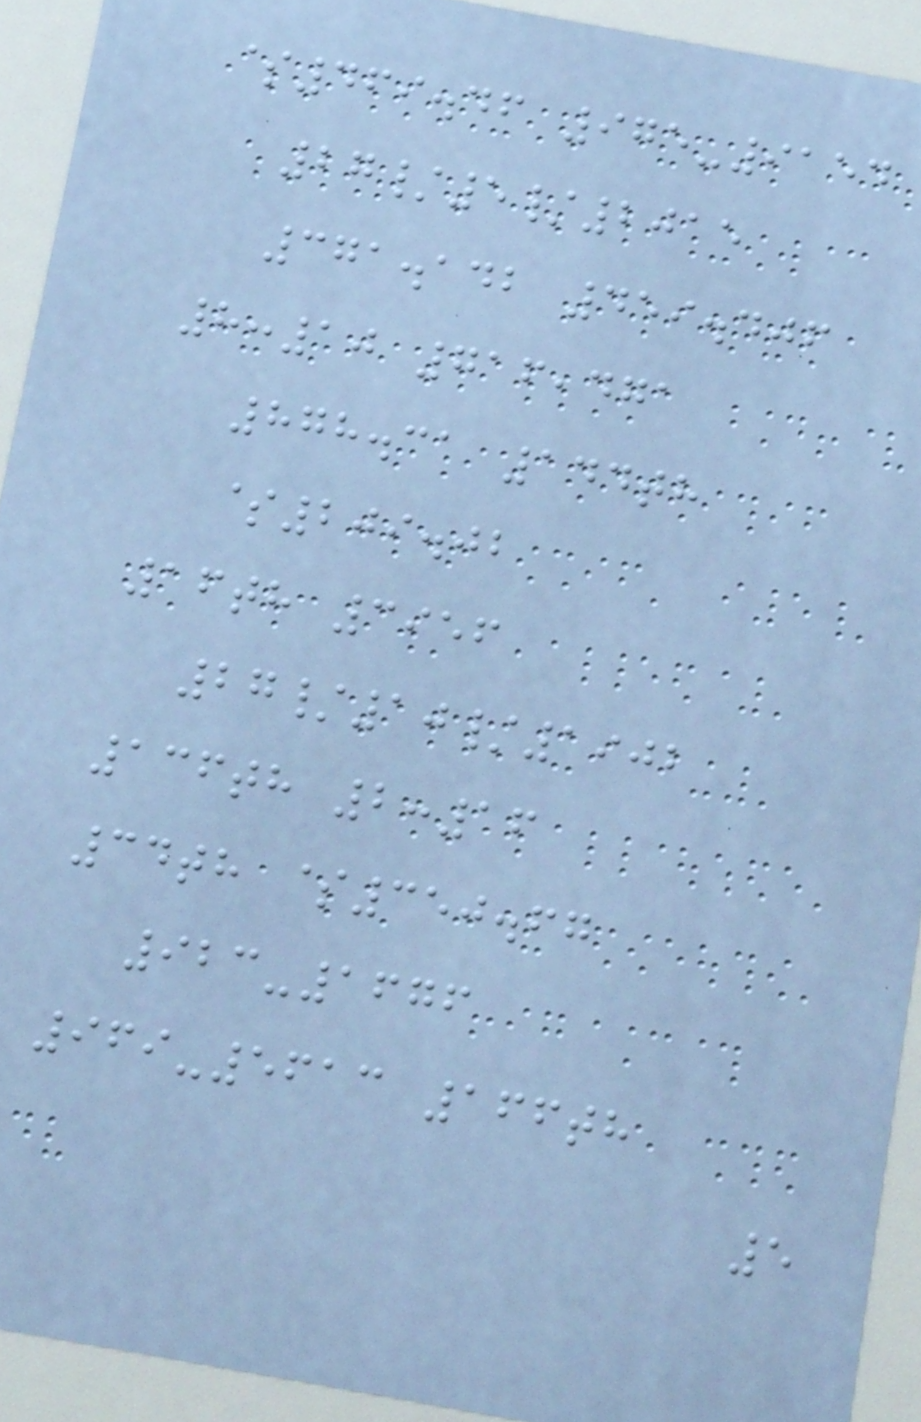$469.46 975-9154
27/5/2015
371.142 459.406
8:10 716,471
878.31 144th
$209.02
16th 3956
27/10/1902
136th 2:16
34th $350.67
923-1676
969-5613 166th
5
